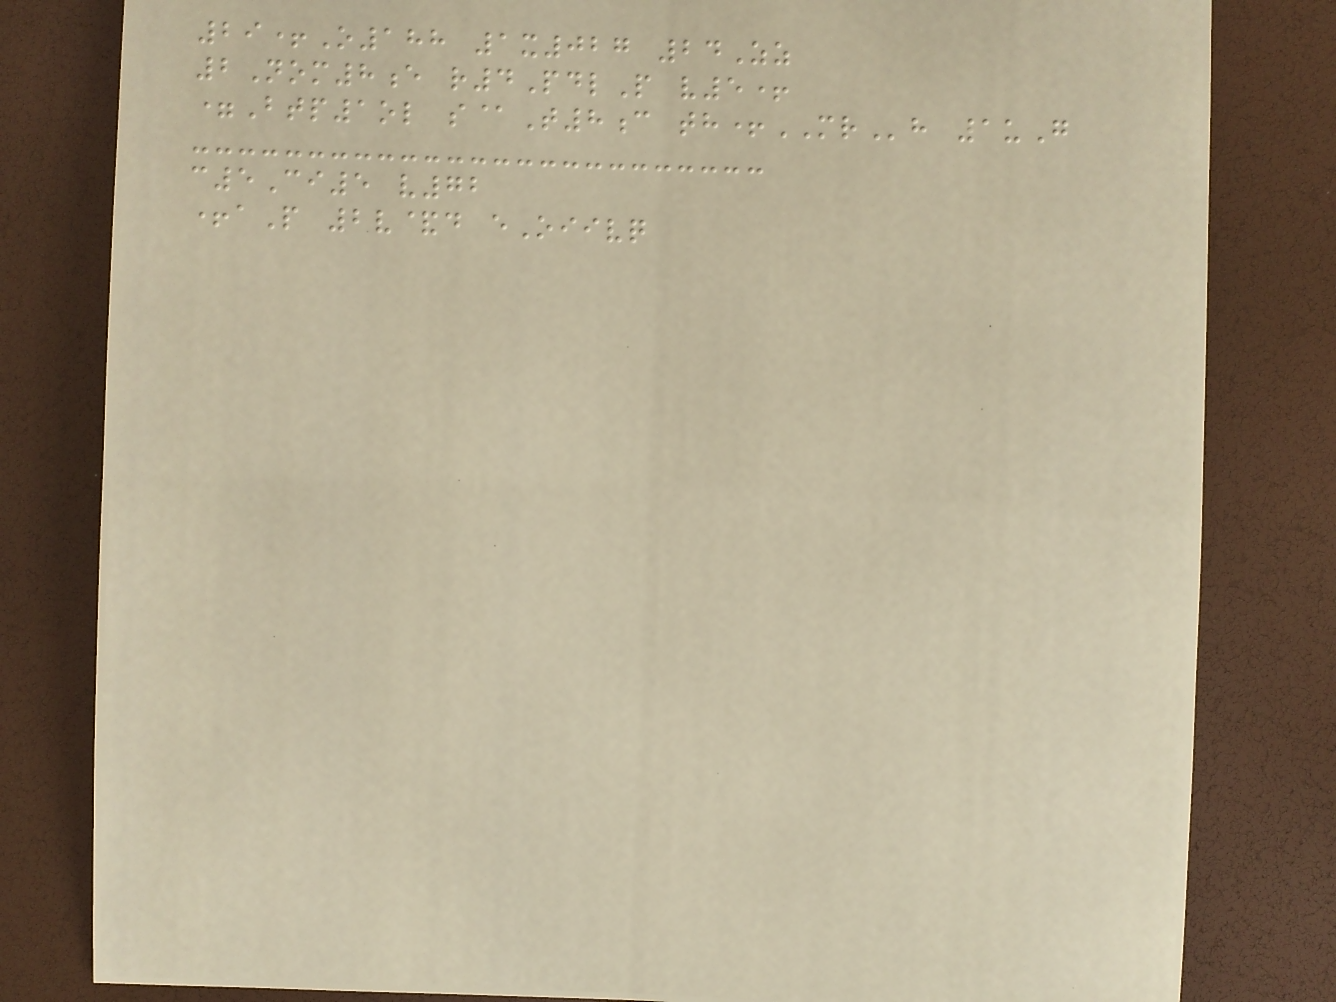29+O188 1x027 24Zz
2Nom8e r4PdlP v5+
=Btp1ol s@T8c th+MRh 1uG
c5Ci5 v72
+aP 2v&d eOiivq
